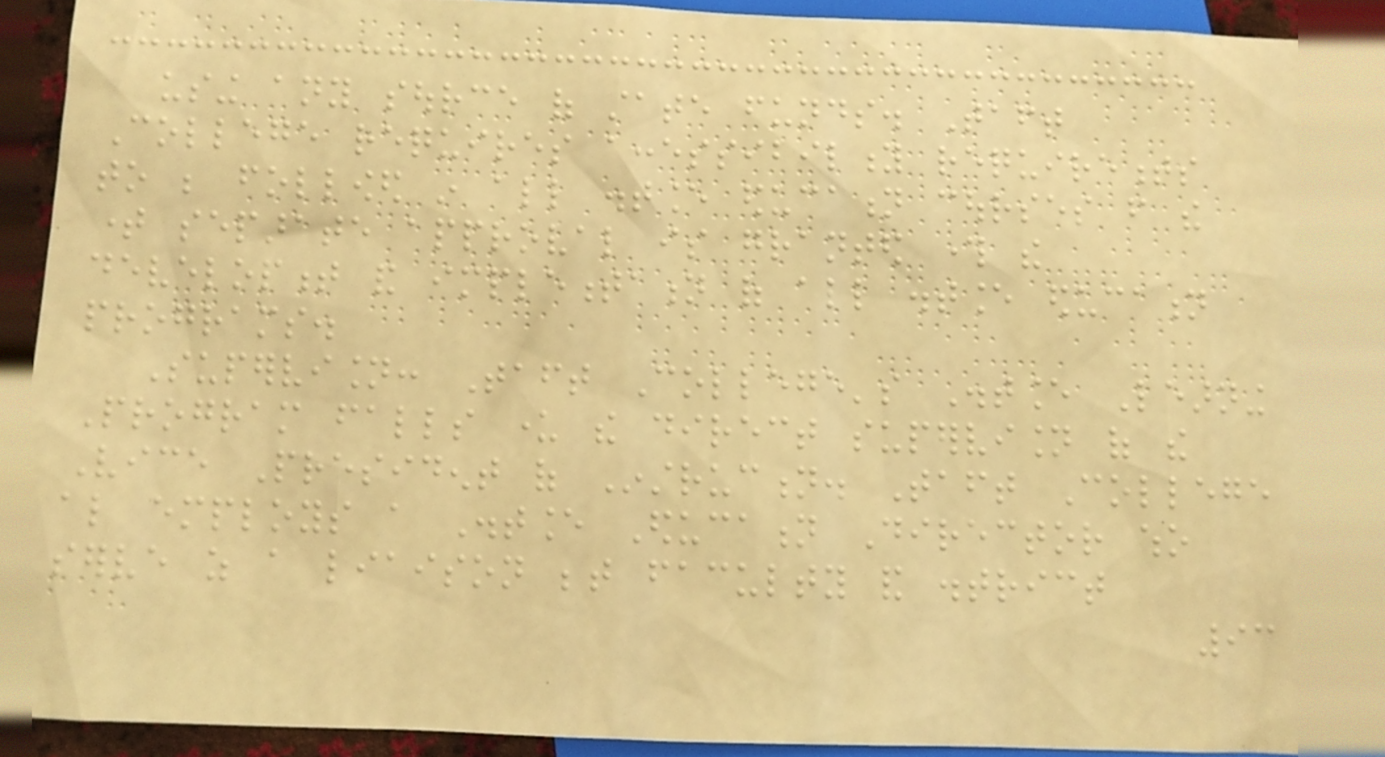using any source of state funds. Taft
College requires accessibility requirements
to be followed in all distance education courses from the
time separate approval is granted through the
development and implementation of all distance education
programs.
Supervision: Taft College's Distance Learning
Program falls under the direct supervision of the
Vice President of Instruction. Taft College
also employs a Distance Education Director who
serve as a liaison between faculty and district
93
